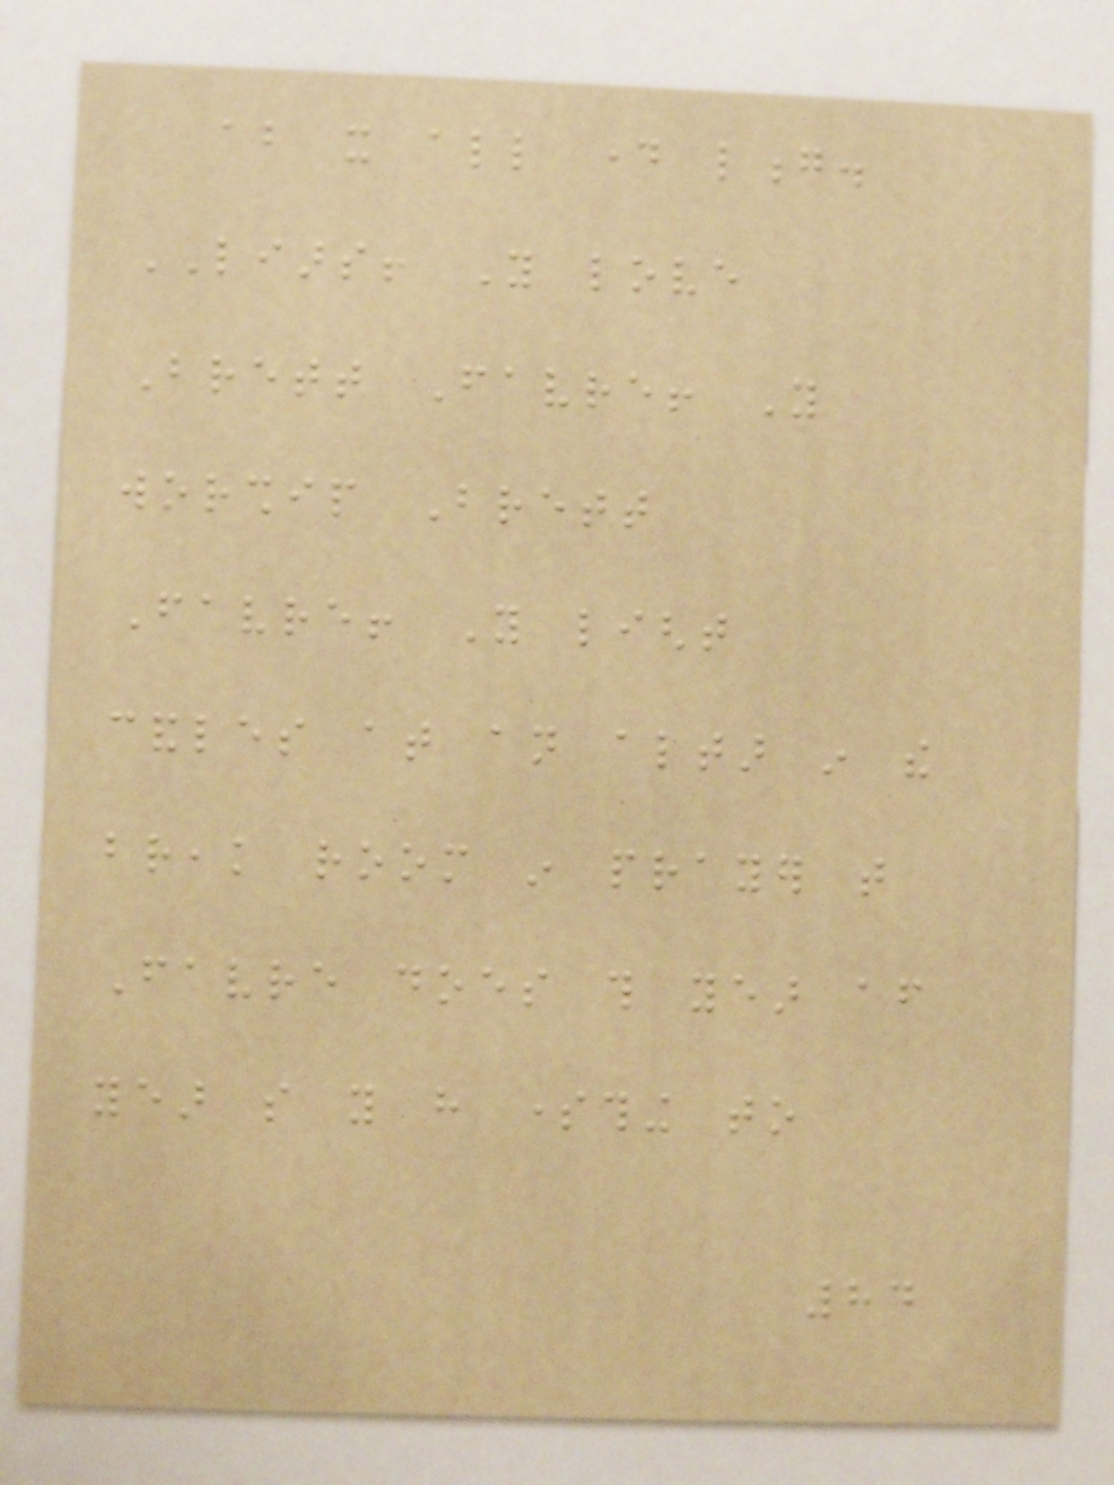about it all day long.
LIARS! You love
Brett Favre! You
worship Brett
Favre! You light
candles at an altar in the
break room in prayer that
Favre does this year after
year so you have something to
84
